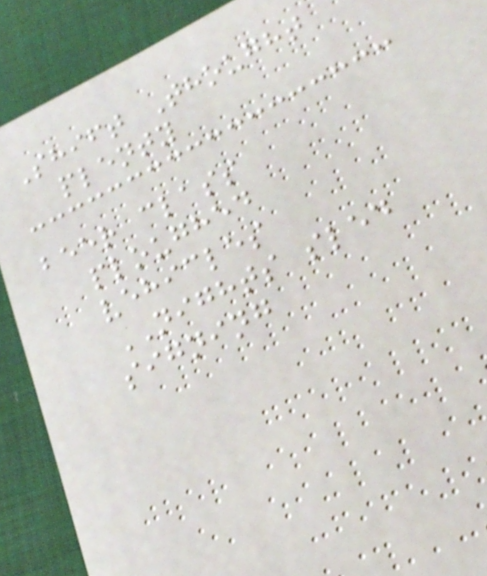Shift Thought
plenty
beer class
ploughed
vehicles
NIGHTS sled
signing
